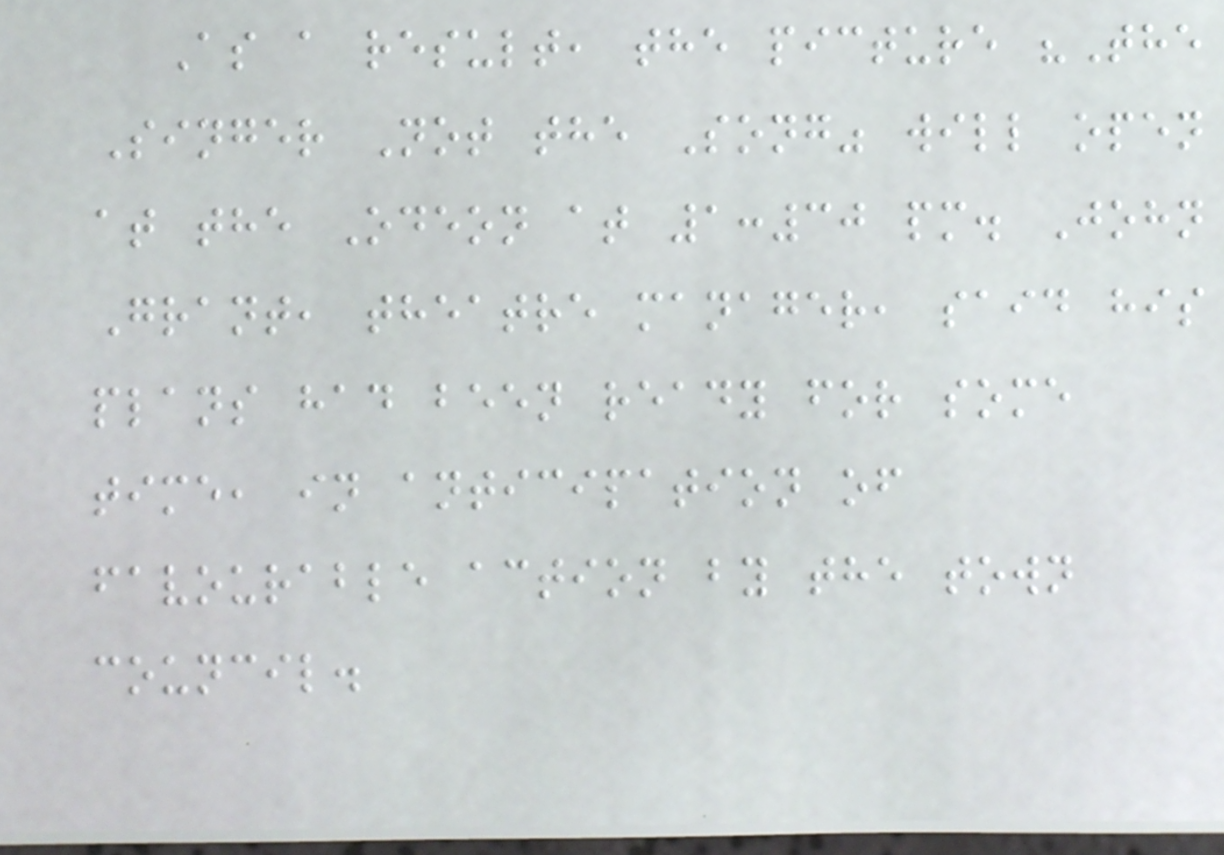As a result, the picture "The
Singer Not the Song" will open
at the Odeon at 1:30 pm. John
Grant, theatre manager, said his
plans had been ready for some
time, in anticipation of
favourable action by the town
council.
